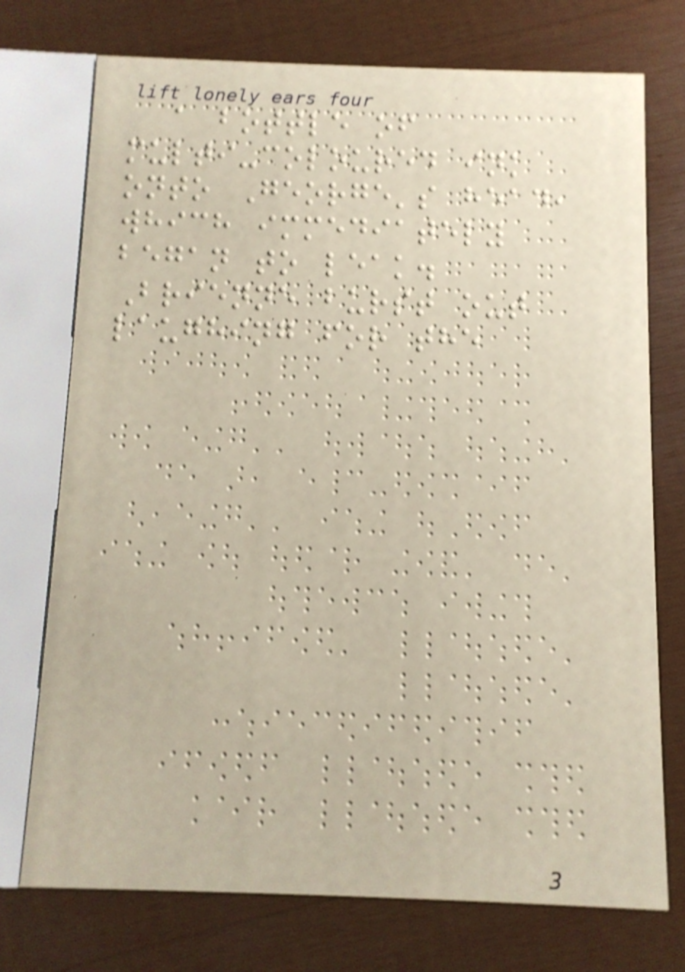a bottle of
multi-coloured ink
onto George's head,
which immediately
began to leak.
Brienne burst out
laughing for the
